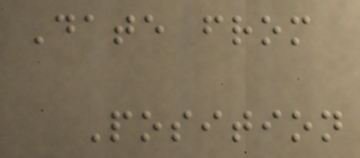Date from
Position
